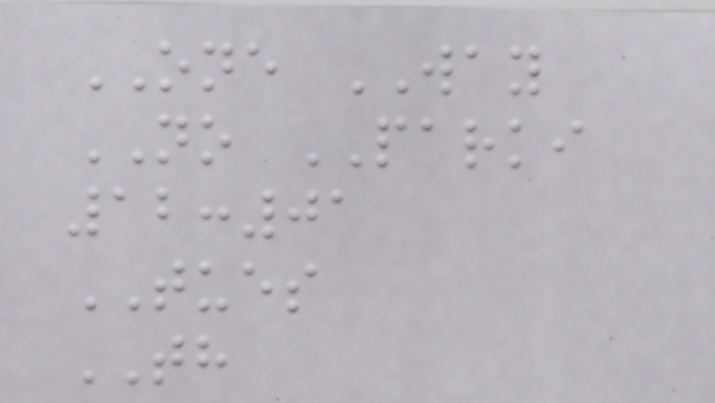ONE WAY
NO PARKI
12:01
TUES
TH
